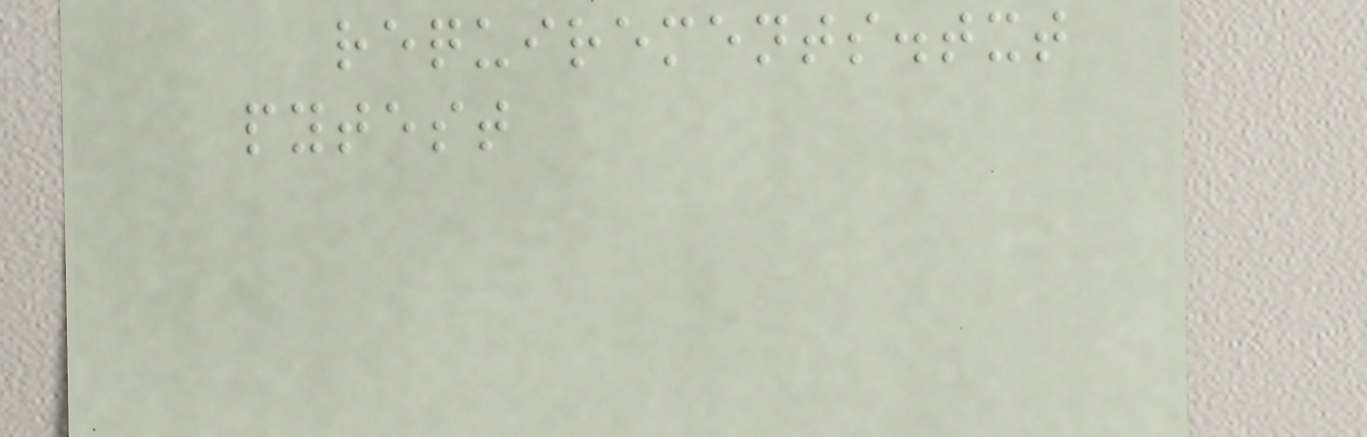requirements.txt
pytest
